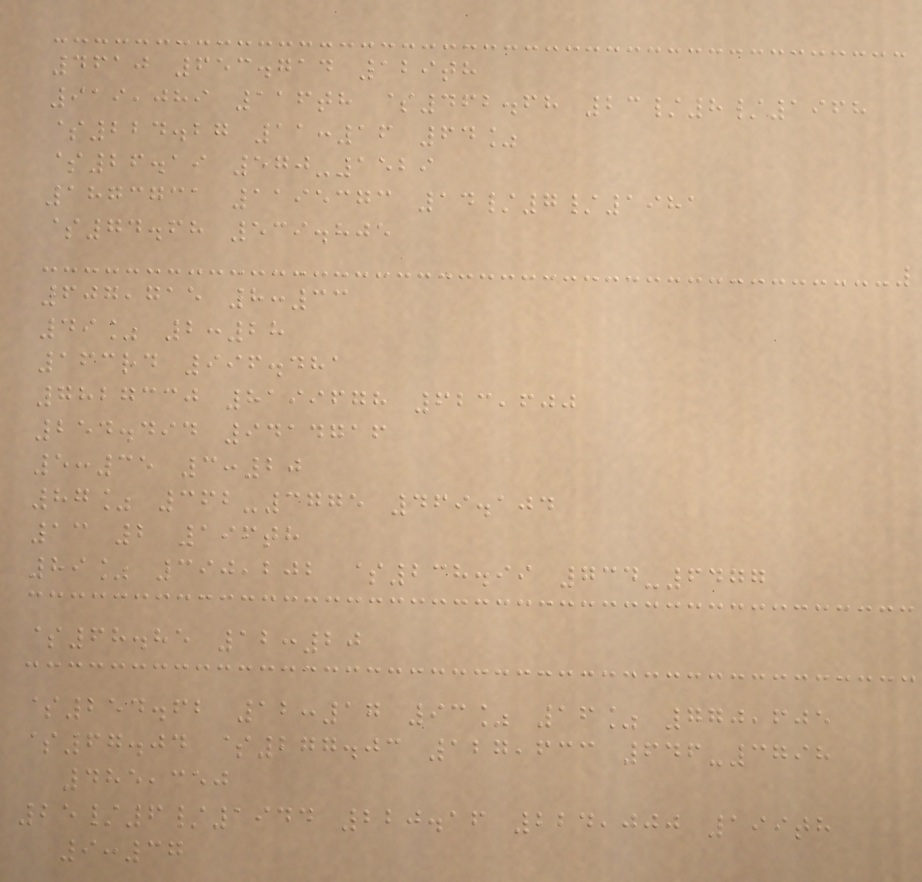4610 653.714 129th
919,089 116th $462.68 23/8/1968
$224.27 11:16 64%
$26.19 570-1529
1873731 1195373 14/7/1981
$74.68 539.805
607,715 8:33
49% 2:28
163rd 996.481
7827330 8199678 623,600
254.494 9414716
5:35 3:20
87% 362-3775 469.104
13 2 196th
89% 390,202 $238.99 734-6477
$68.85 12:20
$254.62 12:17 93% 16% 770,605
$67.04 $277.03 127,633 646-3798
485,350
25/6/1944 220.16 224,000 199th
9:37
